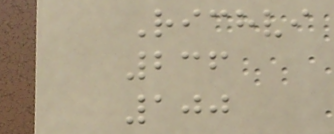Richvi
236
100
